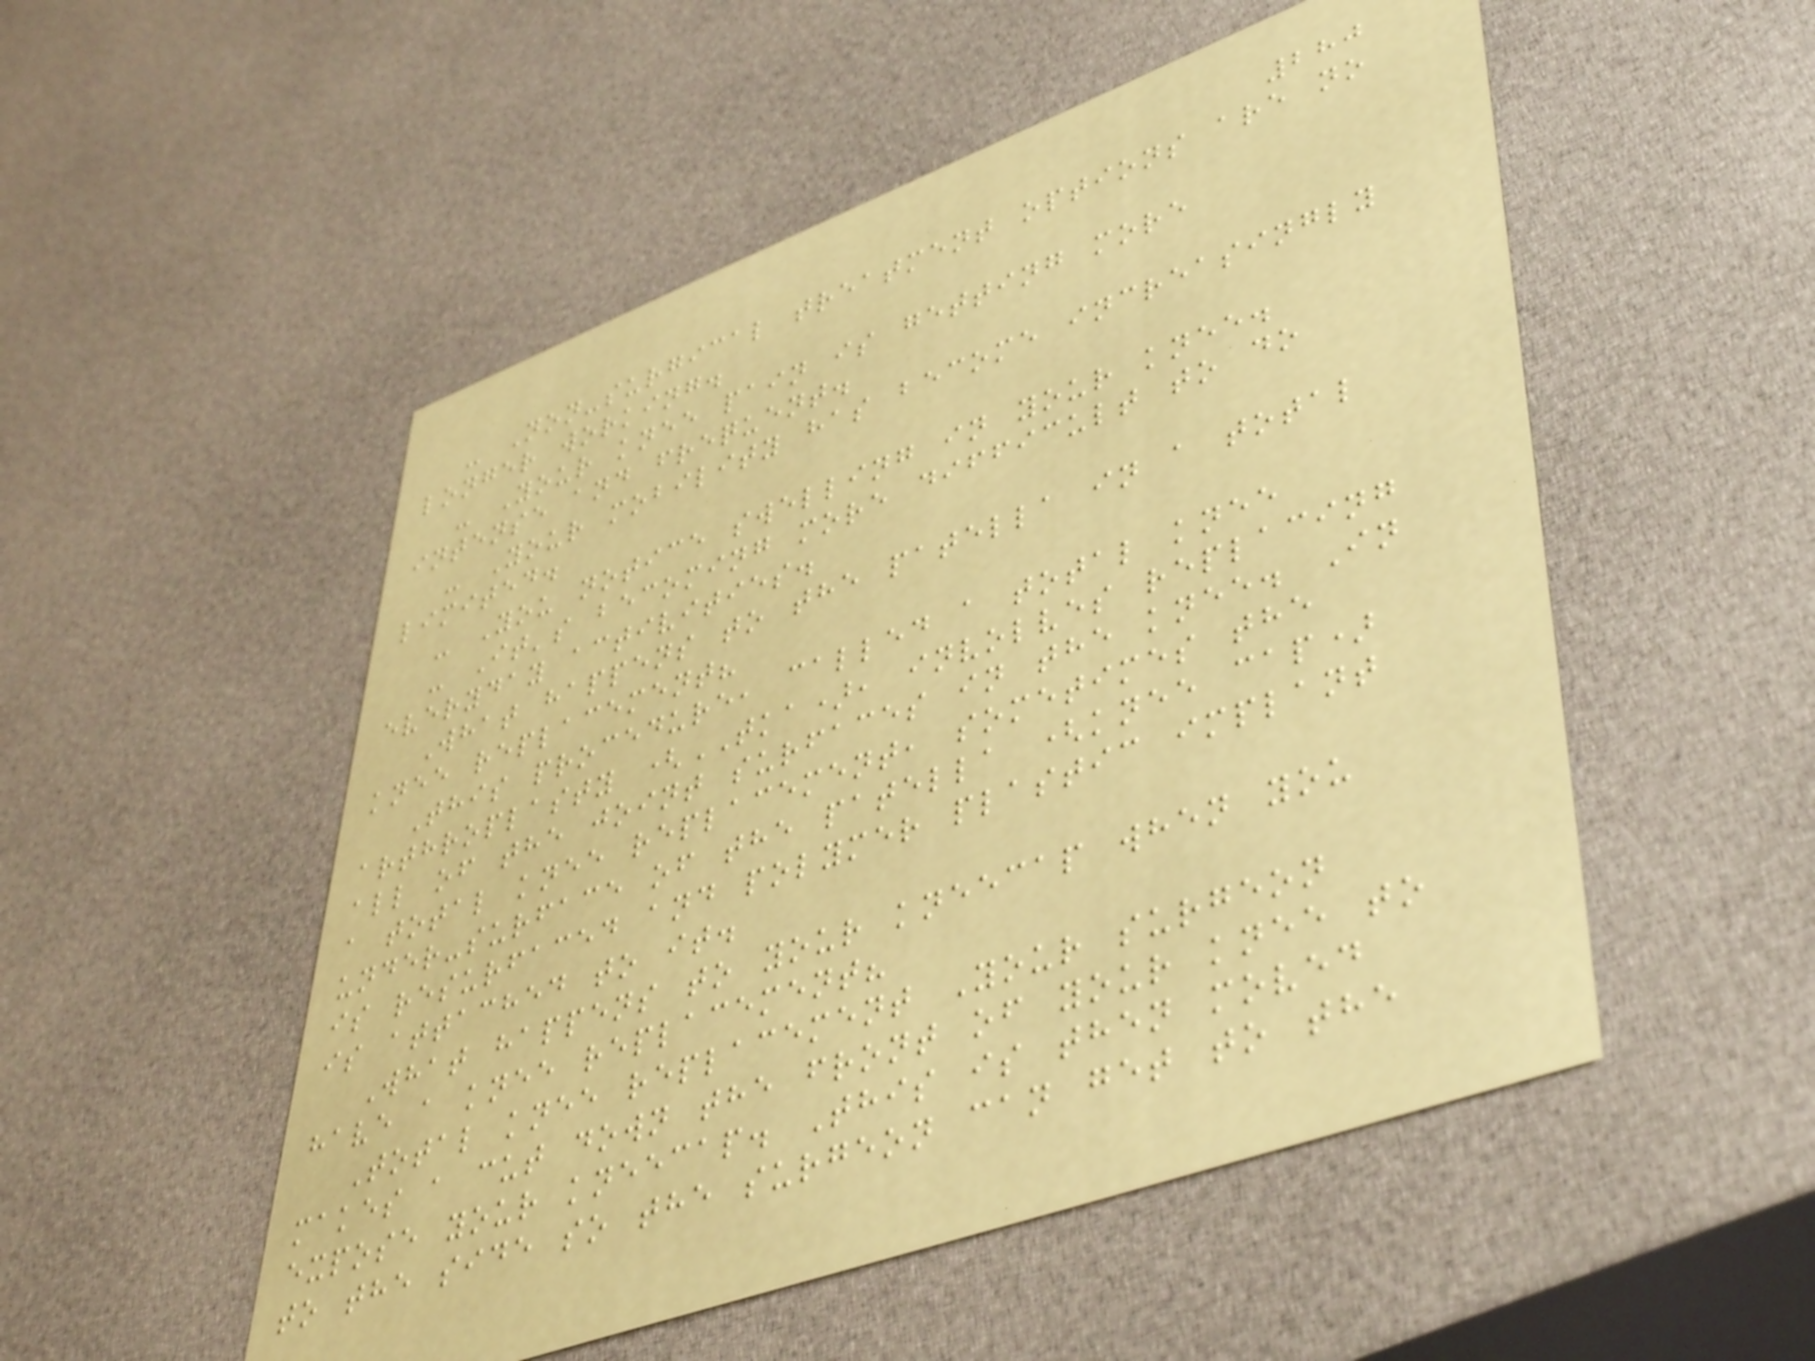280
- Non-surgical treatment options are no
longer working.
- Your knee pain is getting more
intense and frequent.
- Your mobility has become increasingly
limited.
- You notice swelling in your knee.
- It's becoming more difficult to do
everyday activities.
What happens to the patella in a total
knee replacement?
This procedure, called a total knee
arthroplasty (TKA), involves replacing
all of the joint surfaces in the knee. In
a total knee replacement, sometimes the
under-surface of the patella (knee cap)
is resurfaced and polymer plastic implant
is attached to it.
What happens to your kneecap when you
have a knee replacement?
Total knee replacement Your surgeon
makes a cut down the front of your knee to
expose your kneecap. This is then moved
to the side so the surgeon can get to the
